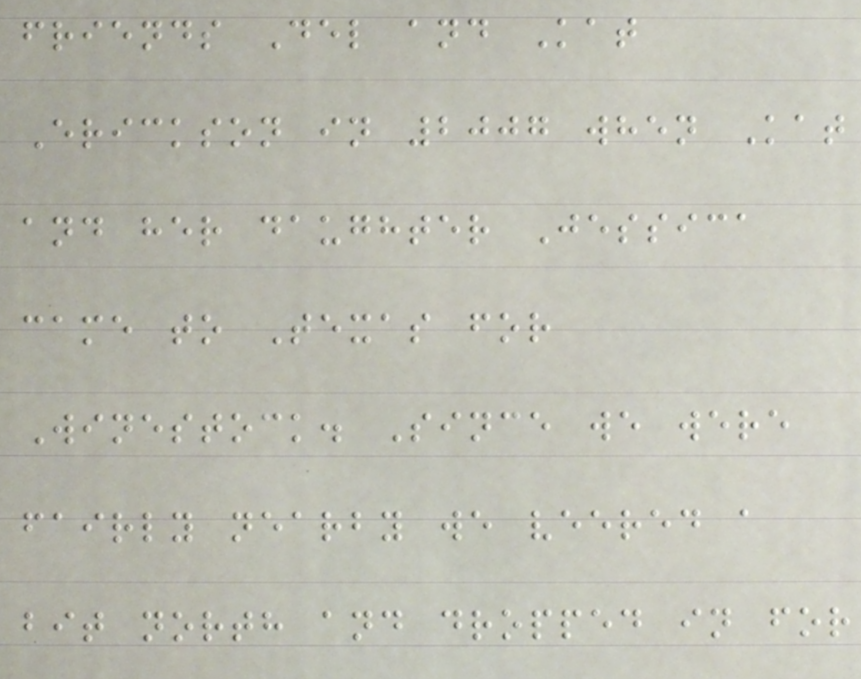friends Del and Kat
Erickson in 2007 when Kat
and her daughter Jessica
came to Texas for
Winestock. Since we were
fairly nearby we veered a
bit north and dropped in for
